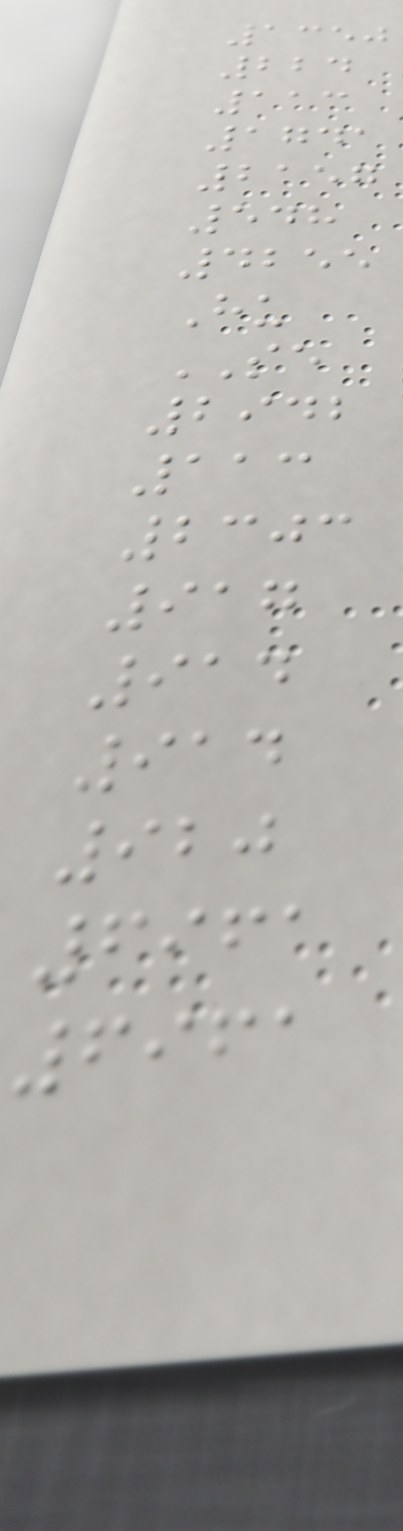1350
224
113
1741
2157
548
4255
Hu
SE
2942
113
2303
917
914
914
920
6961
6961
